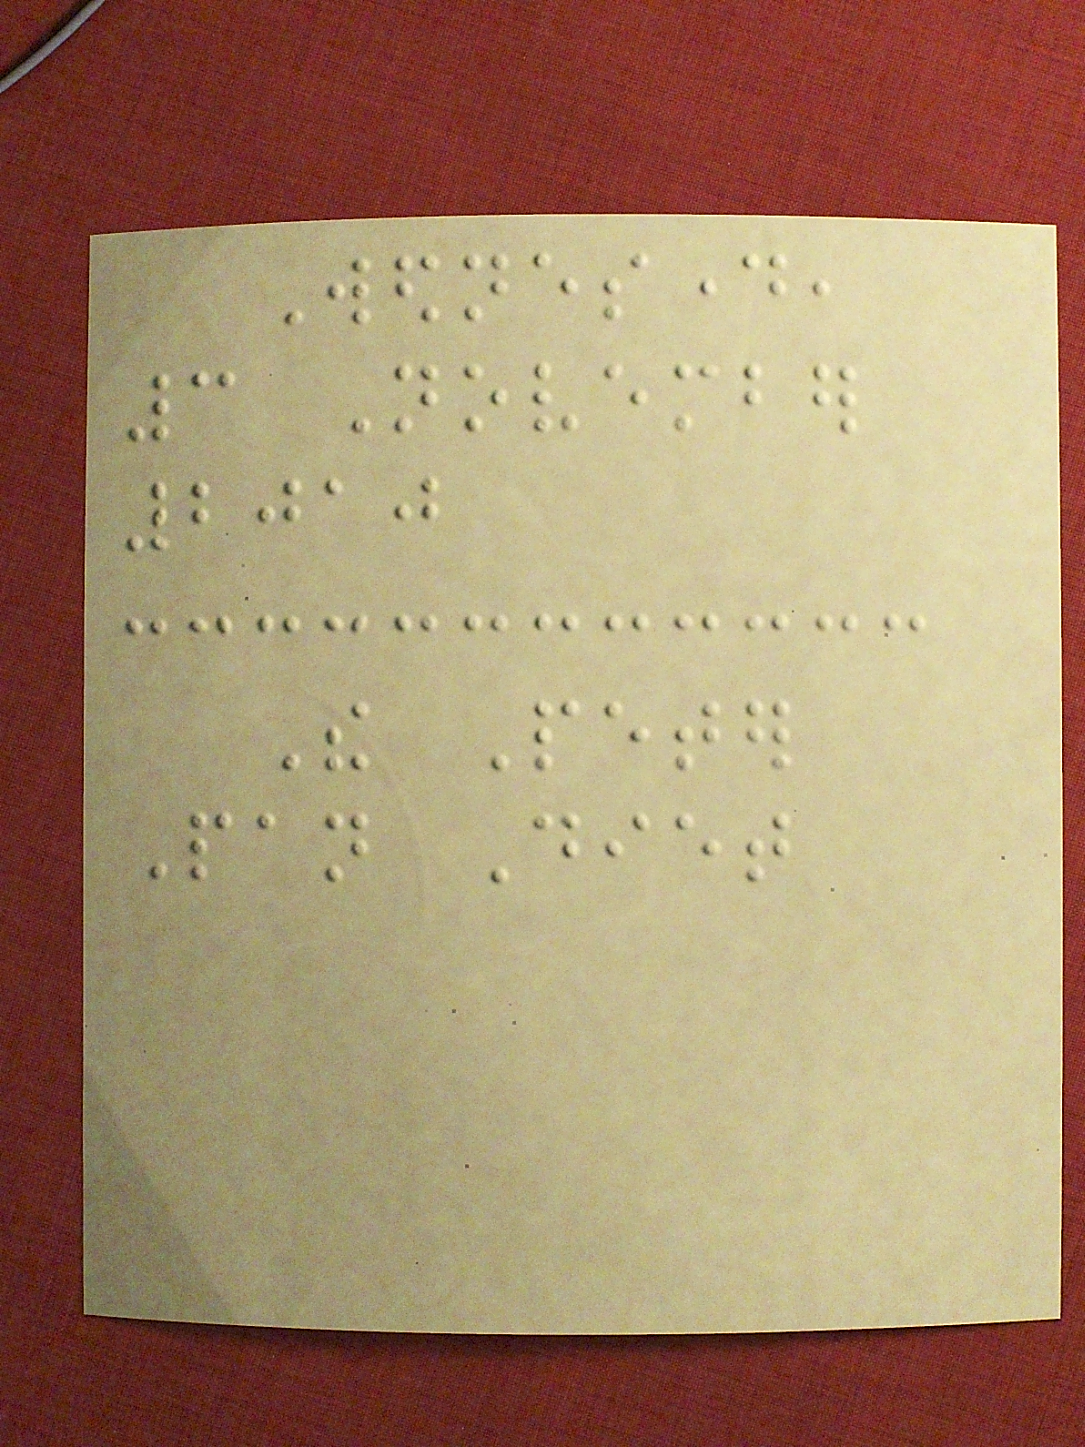Wednesday,
3 November
2010
The Peter
Pan Diet
